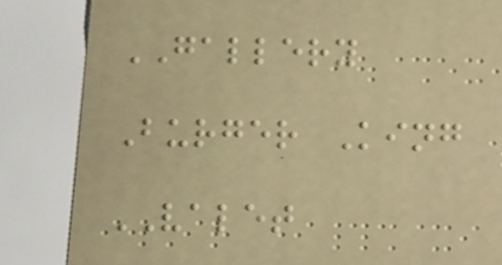GALLERY
Burger King
VALET
